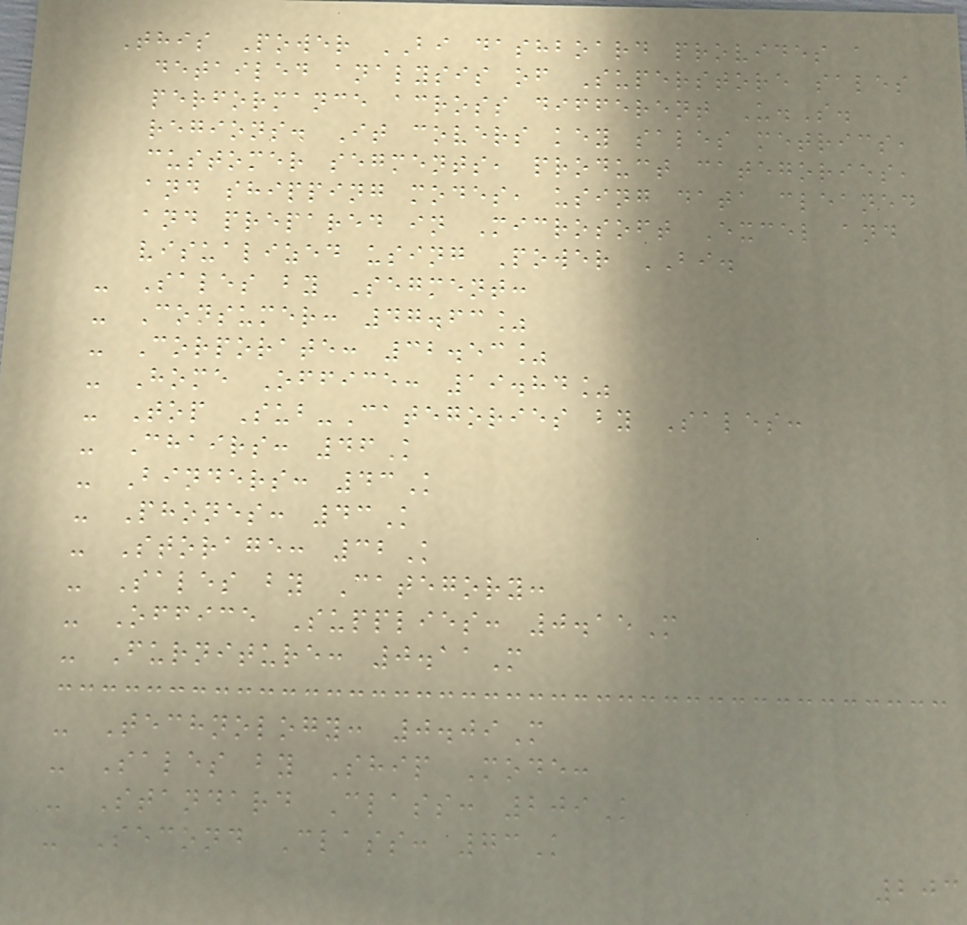This Power BI dashboard provides a
detailed analysis of Superstore sales
performance across different U.S.
regions. It covers key sales metrics,
customer segments, product categories,
and shipping modes, using data cleaned
and prepared in Microsoft Excel and
visualized using Power BI.
- Sales by Segment:
- Consumer: 47.63%
- Corporate: 32.53%
- Home Office: 19.84%
- Top Sub-Categories by Sales:
- Chairs: 46K
- Binders: 43K
- Phones: 43K
- Storage: 32K
- Sales by Category:
- Office Supplies: 0.15M
- Furniture: 0.11M
- Technology: 0.09M
- Sales by Ship Mode:
- Standard Class: 209K
- Second Class: 73K
203
